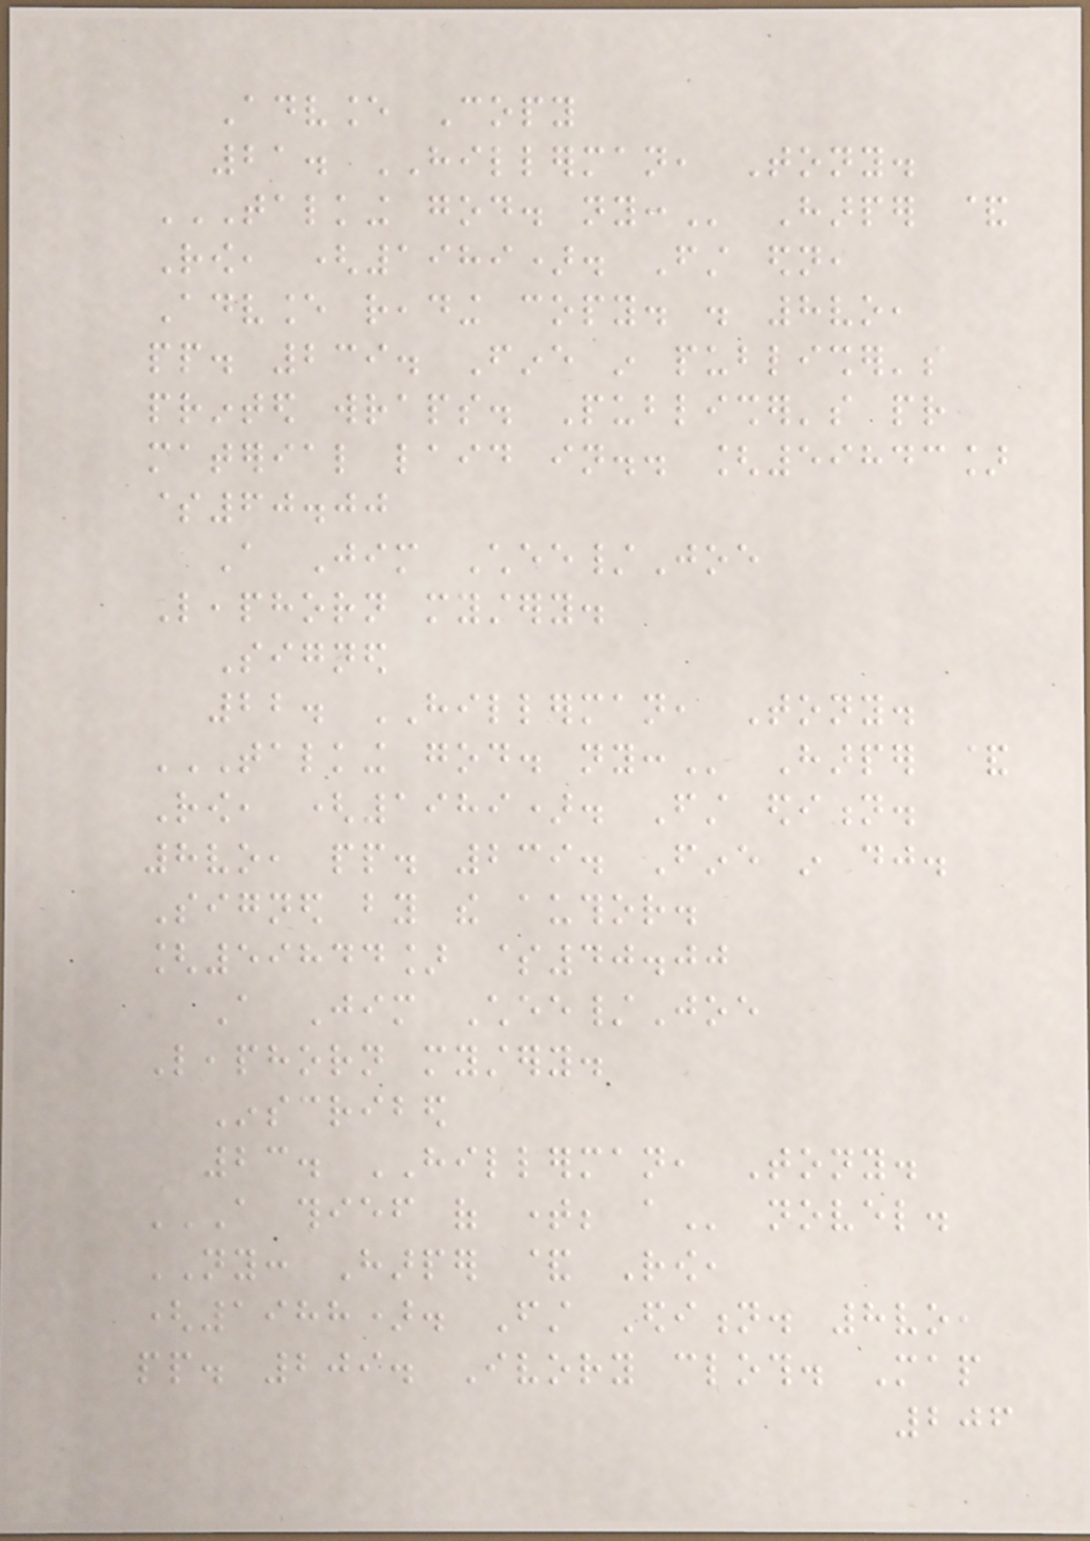Advance Copy
21. HILLERMAN, Tony.
TALKING GOD. NY: Harper &
Row, (1989). First edn,
Advance reading copy. . 8vo,
pp. 239. Fine in publisher's
printed wraps. Publisher's pr
material laid in.. [59843]
$60.00
A Jim Chee/Joe
Leaphorn mystery.
Signed
22. HILLERMAN, Tony.
TALKING GOD. NY: Harper &
Row, (1989). First edition.
8vo, pp. 239. Fine in dj.
Signed by the author.
[59844] $40.00
A Jim Chee/Joe
Leaphorn mystery.
Inscribed
23. HILLERMAN, Tony.
A THIEF OF TIME; A novel.
NY: Harper & Row,
(1988). First Edition. 8vo,
pp. 209. Ivory cloth. Map
206
